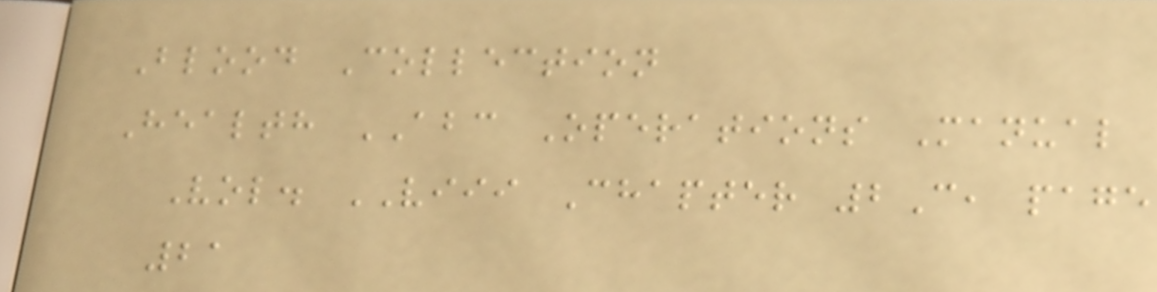Blood Collection
Health ABC Operations Manual
Vol. VIII Chapter 2C, page
21
